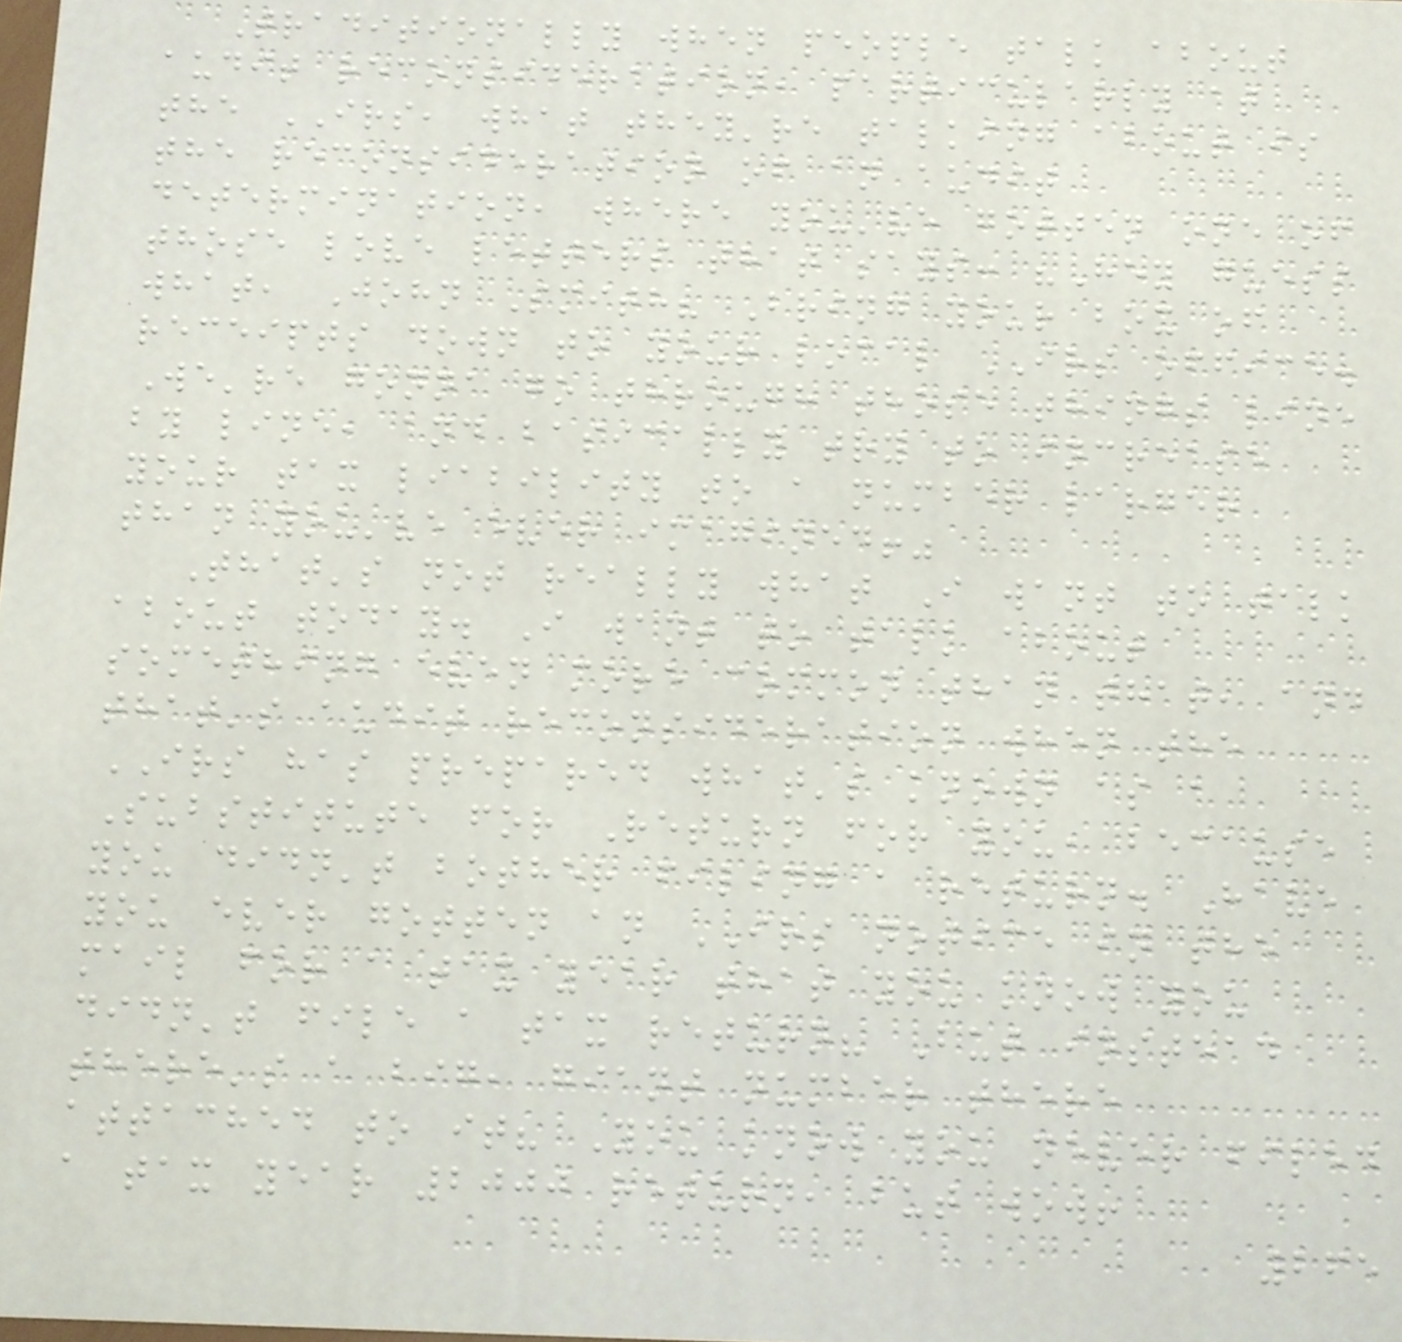Traditionally when people talk about
audit reconsideration, particularly at
the IRS, what they're talking about is
the reconsideration of an audit
determination, where you've gotten one of
those love letters that says: "Hey guess
what, John Smith? Bring your box of
receipts down to your local IRS office.
We're gonna go through those things line
by line, and basically try to increase
your tax liability to a number larger
than you've ever imagined!"
That's not really what I want to talk
about today. I want to talk about
something even more common than that, and
that's audit reconsideration when the
IRS has prepared what's known as a
Substitute for Return for you, because
you didn't bother filing a return. Have
you ever gotten an IRS notice in the
mail for a tax year that you know you
didn't file a tax return? But instead
there's a big, giant number there
attached to it? You know you never filed
a tax year 2000 return, but wow!
265
